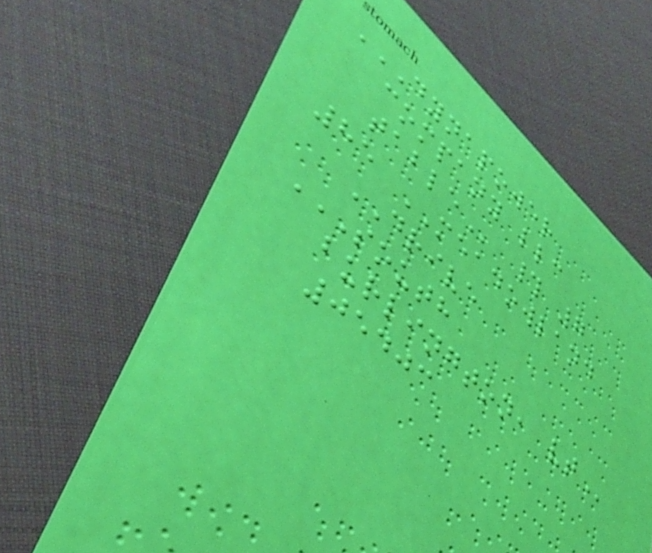DYNAPOWER
COMPANY LLC
TABLE # 7
85 MEADOWLAND
DRIVE
SOUTH
BURLINGTON, VT
05403
